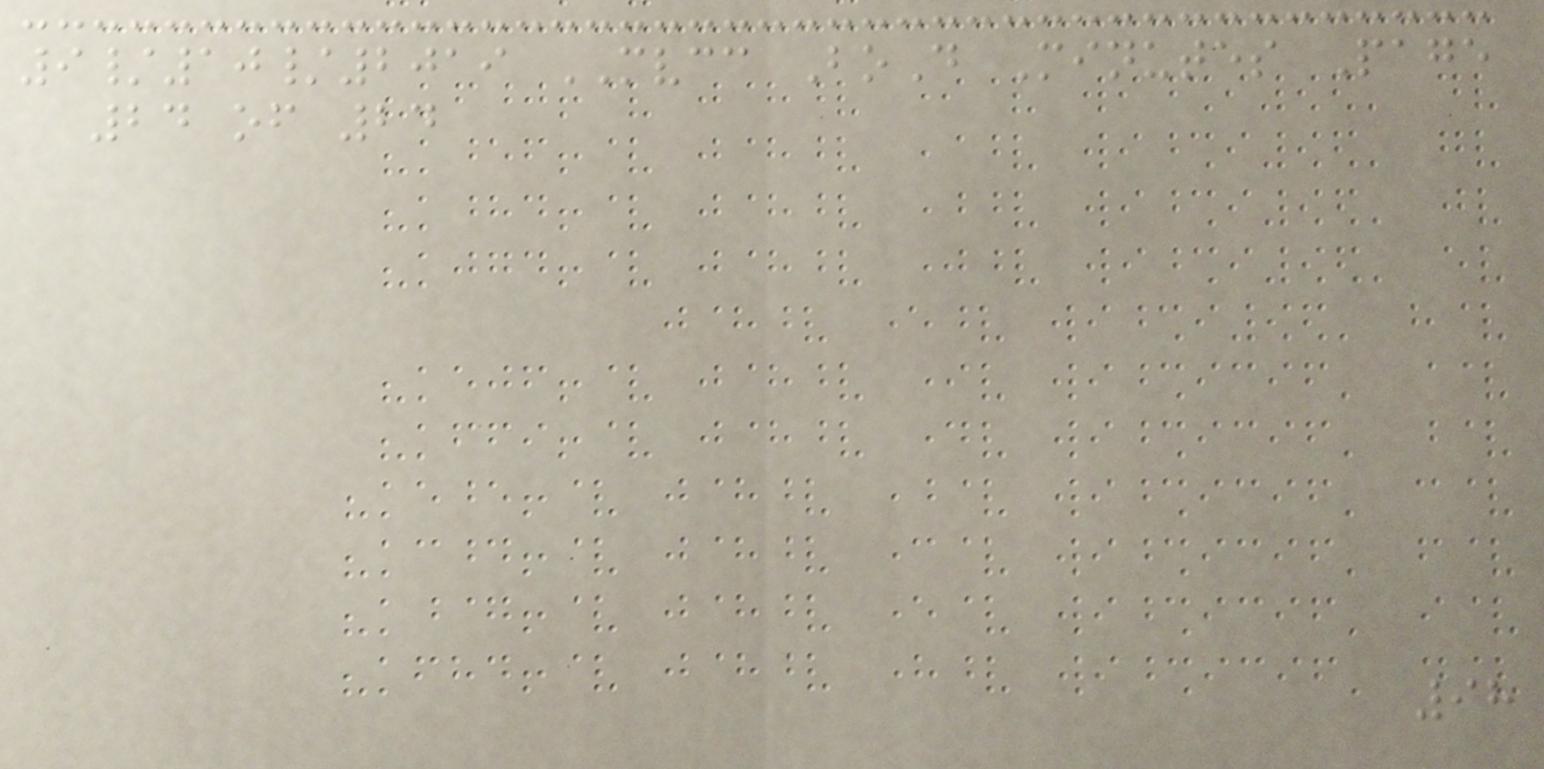9/10/2019 MVCC BoD Minutes Page
24 of 24
98
